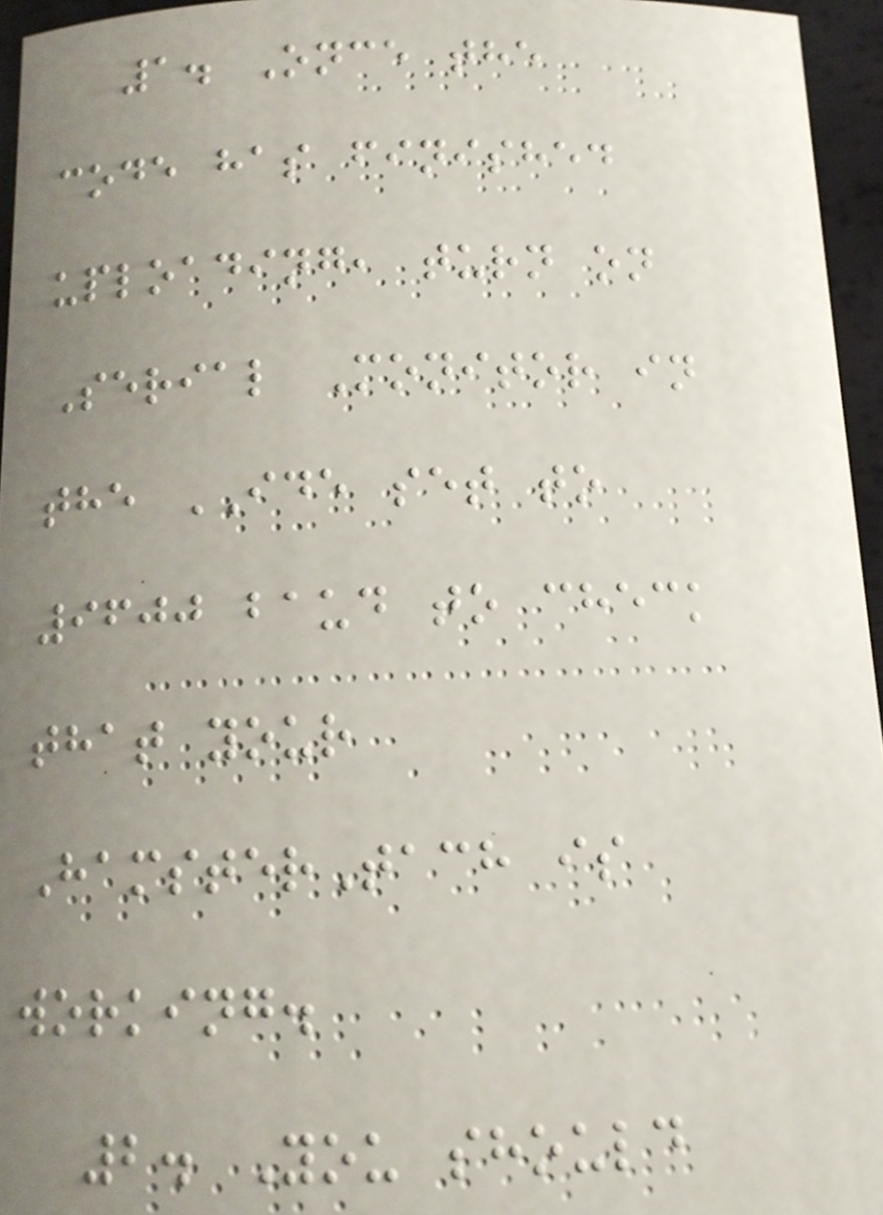1. Once the
code has finished
uploading, turn on
Serial Monitor in
the IDE set to
9600 baud to check
that your
HamsterTach is
working.
2. You should
